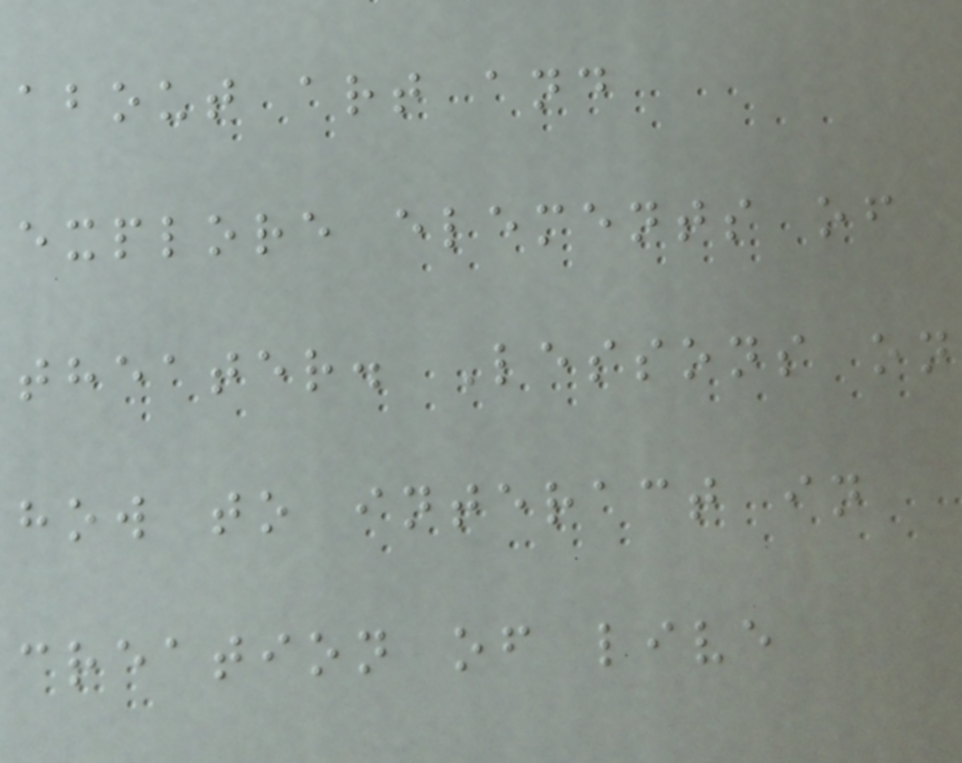about art and
explore elements of
theater. Lessons on
how to interact in
creation of live
